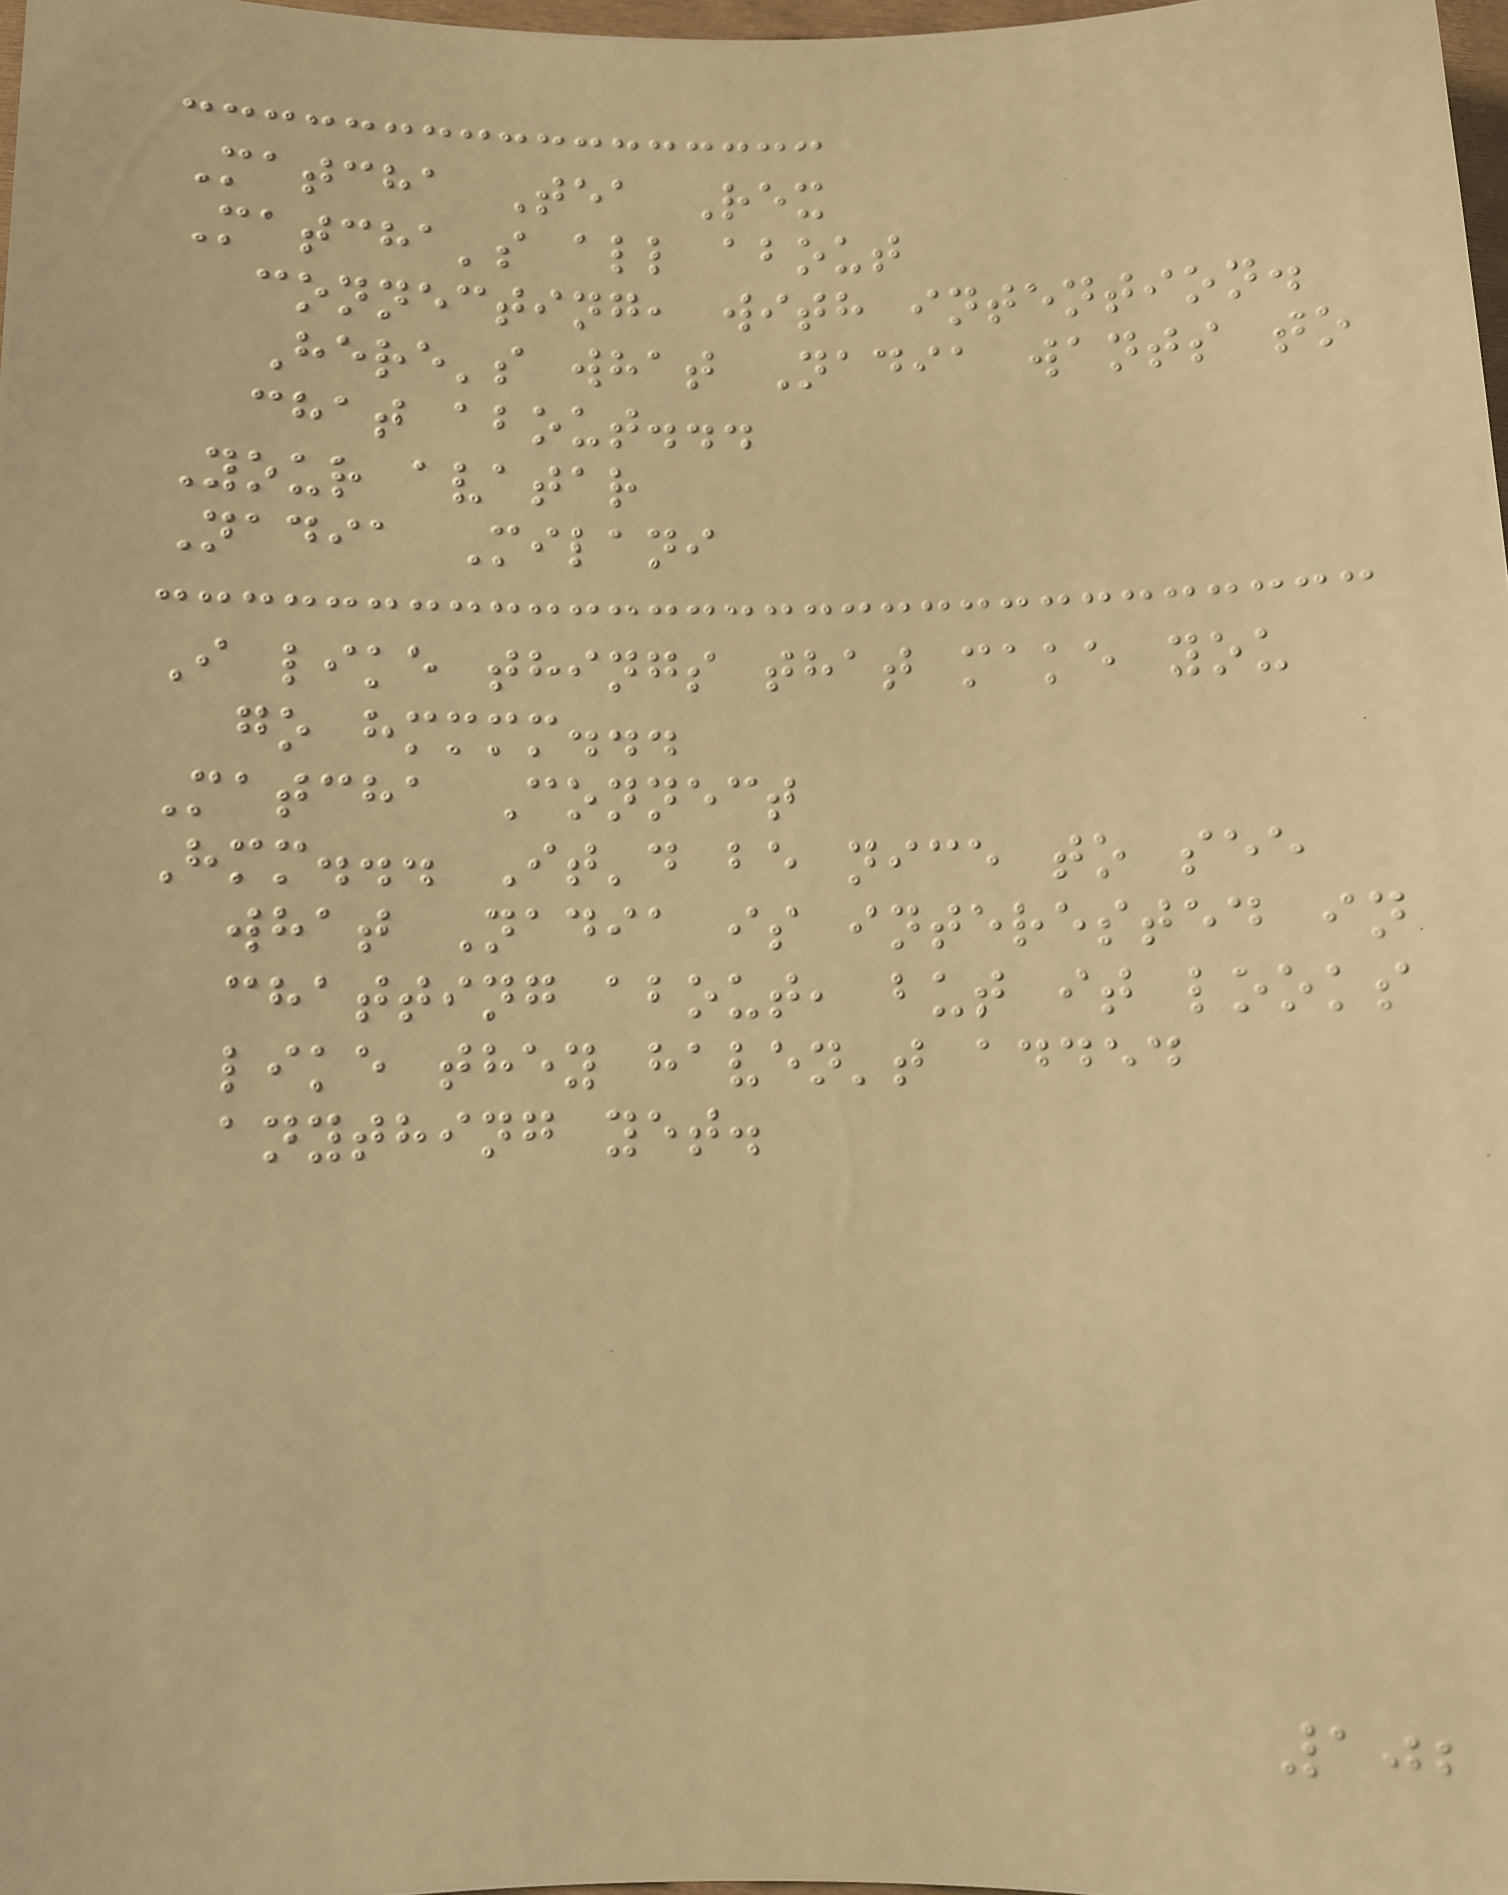Matcha Tea Rex
Matcha's all about
connecting, with intention.
Here's what Nadia wants to
chat about...
Your avatar
Nadia Milani
I like things that make you
go hmmmm...
Matcha Connect
Hmm... It'd be nice to see
what Nadia is interested in
chatting about, but it looks
like they haven't added
anything yet.
102
